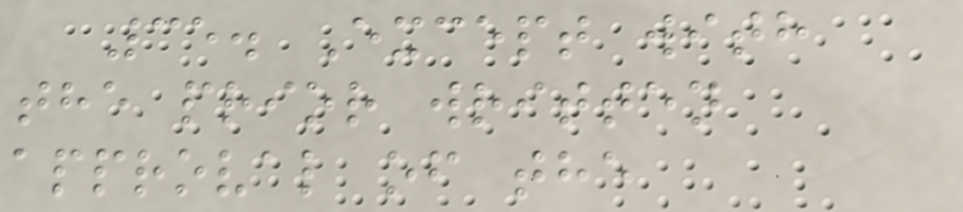35. Except with
the prior written
approval of the
